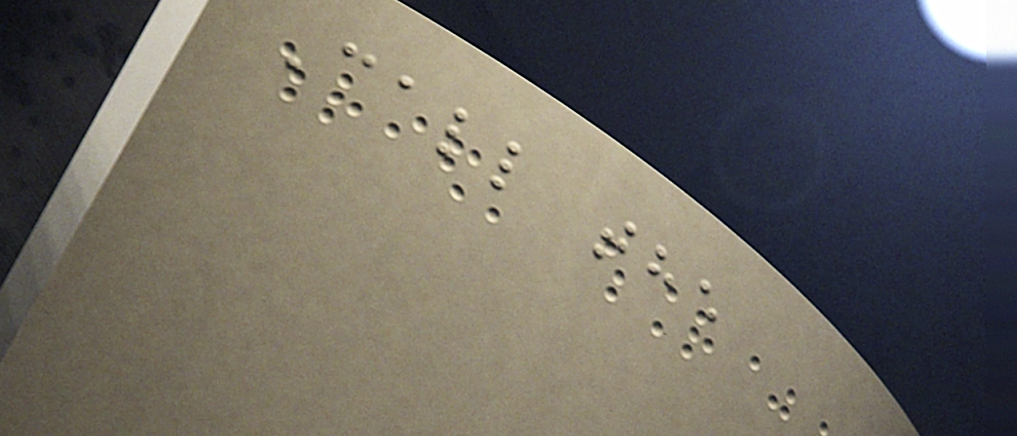Call the
